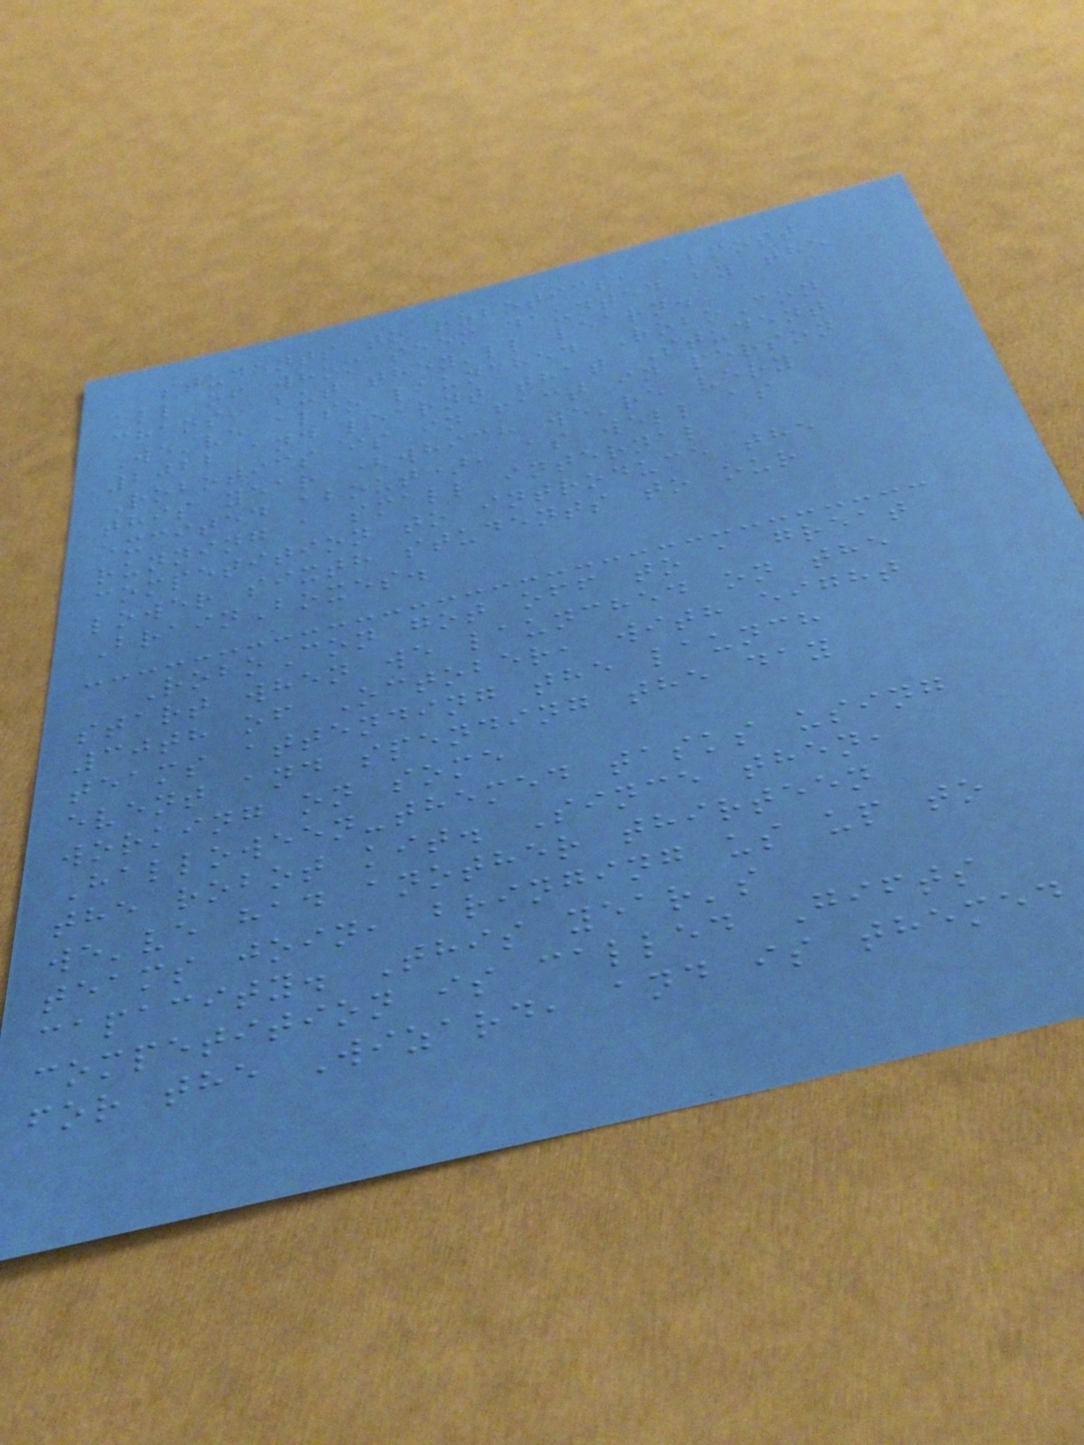students to robotics, almost
all of whom seem daunted by the
chaos, but they'll learn.
We've also launched RoboCon
2022 and learnt that Student
Robotics is in fact in person
this year (which we're very
excited about), as well as
running a small internal
competition to introduce the
lower sixth students to our
BrainBoxes.
RoboCon got off to a great
start when we launched on the
30th of October, with eight
teams attending the launch
event and spending the day
working on some
Halloween-themed tasks using
the robot kit. Since then,
we've had another thirteen
teams join, bringing us up to
capacity. This year's
competition is called Gifts
for the Wizard, and is themed
